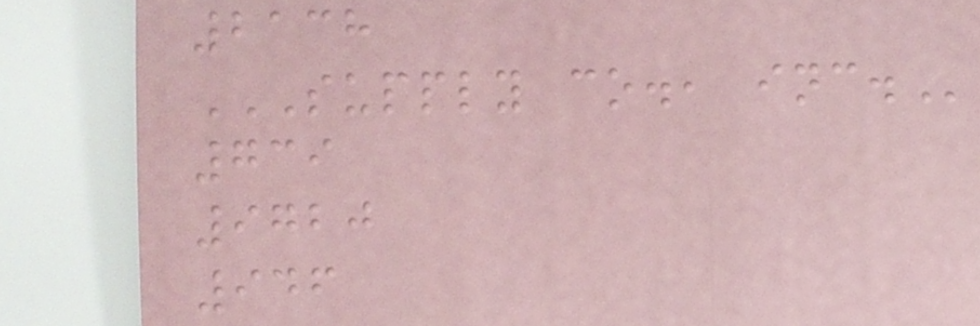2138
SUPPLY CO., INC.
739
9720
946
